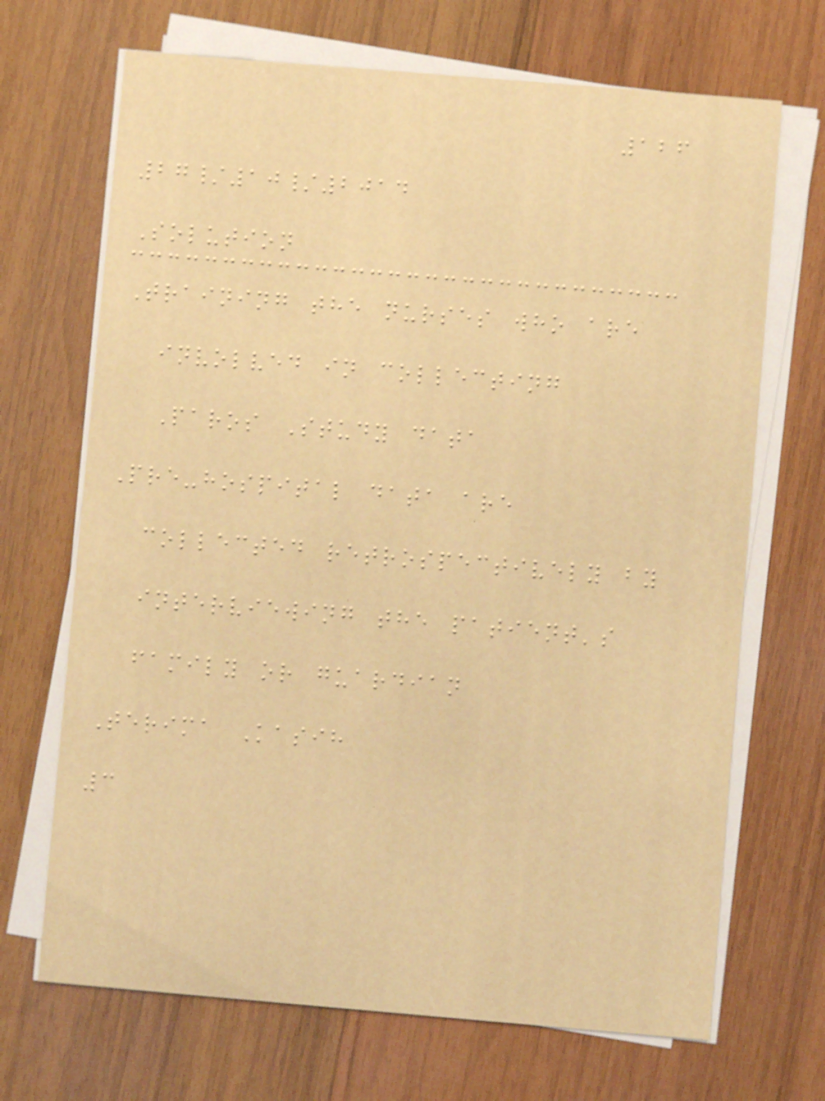126
27/10/2014
Solution
Training the nurses who are
involved in collecting
Paros Study data
Pre-hospital data are
collected retrospectively by
interviewing the patient's
family or guardian
Terima Kasih
3
